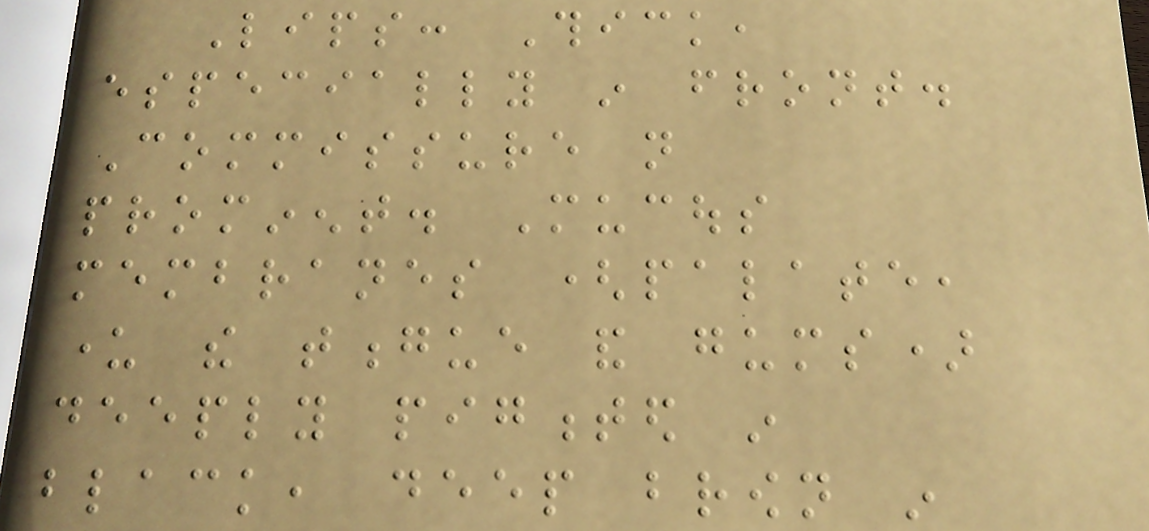Lips: Thick,
especially in front.
Commissure not
prominent. Mucous
membranes (palate,
under the tongue and gums)
deeply pigmented in
black, deep brown in
